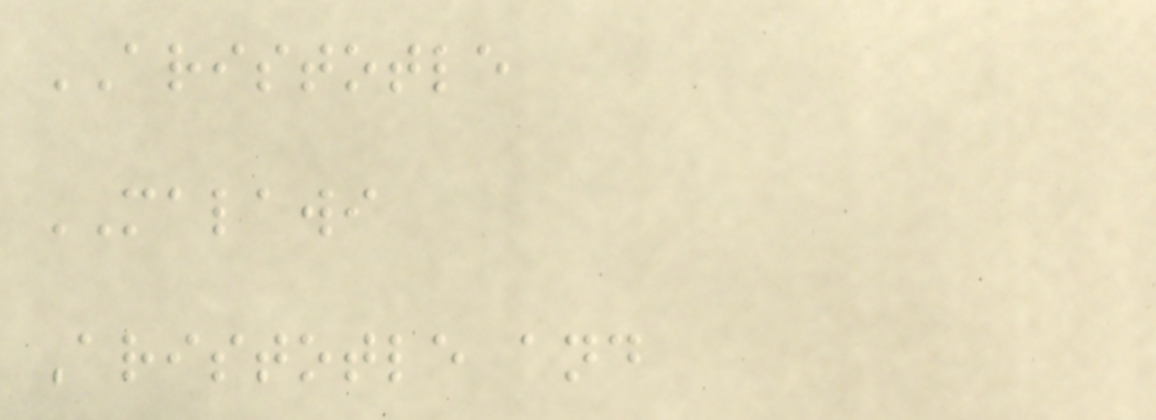ARISTOTLE
MALAWI
Aristotle and
